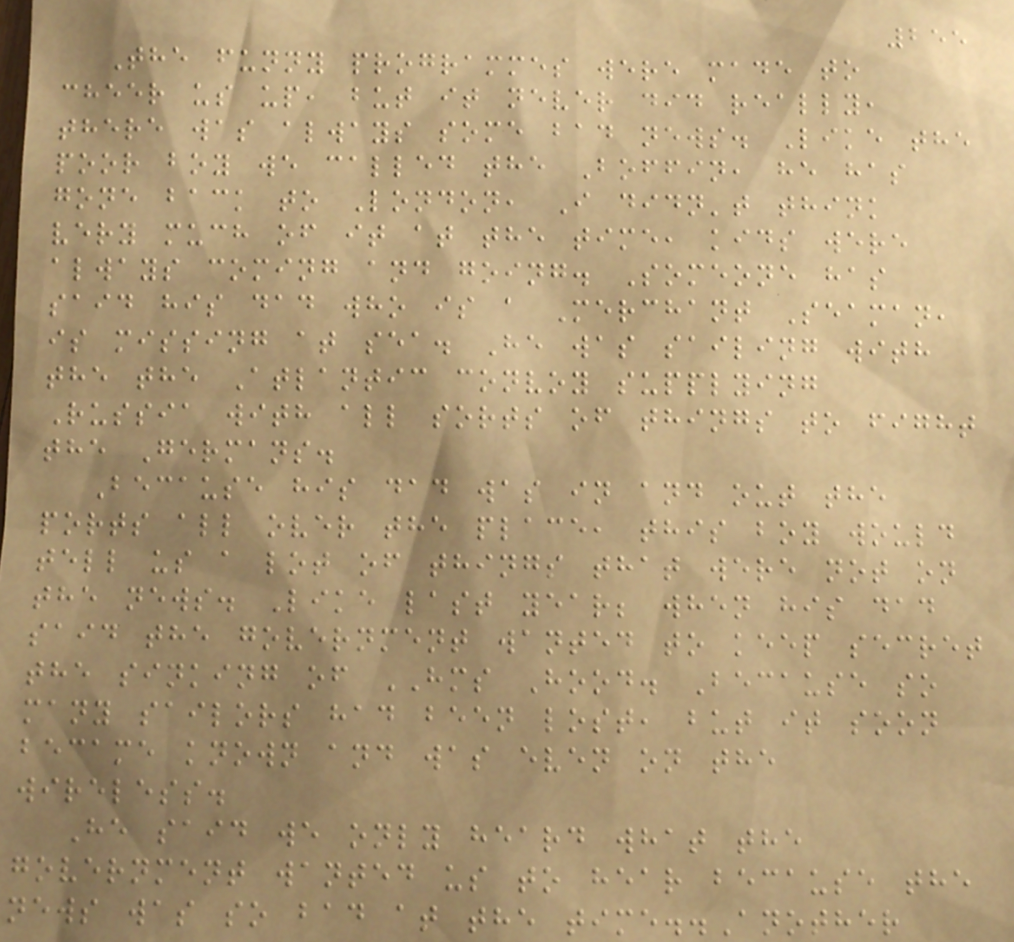255
The funny programmes were made to
cheer us up, but it never did really,
there was always some bad news. Like the
poor boy we called the Boffin, he has
gone back to London, I didn't think
very much of it at the time, kids were
always coming and going. Someone has
said his dad who is a Merchant Seaman,
is missing at sea. He was sailing with
the the Atlantic convoy supplying
Russia with all sorts of things to fight
the Germans.
Because his dad was in and out the
ports all over the place, this boy would
tell us a lot of things that were not on
the news. Like last year; when his dad
said the government wanted to keep secret
the sinking of HMS Hood. Because so
many sailors had been lost, but it soon
became known and was even on the
wireless.
He said we only heard what the
government wanted us to hear because the
news was so bad at the time..Another
